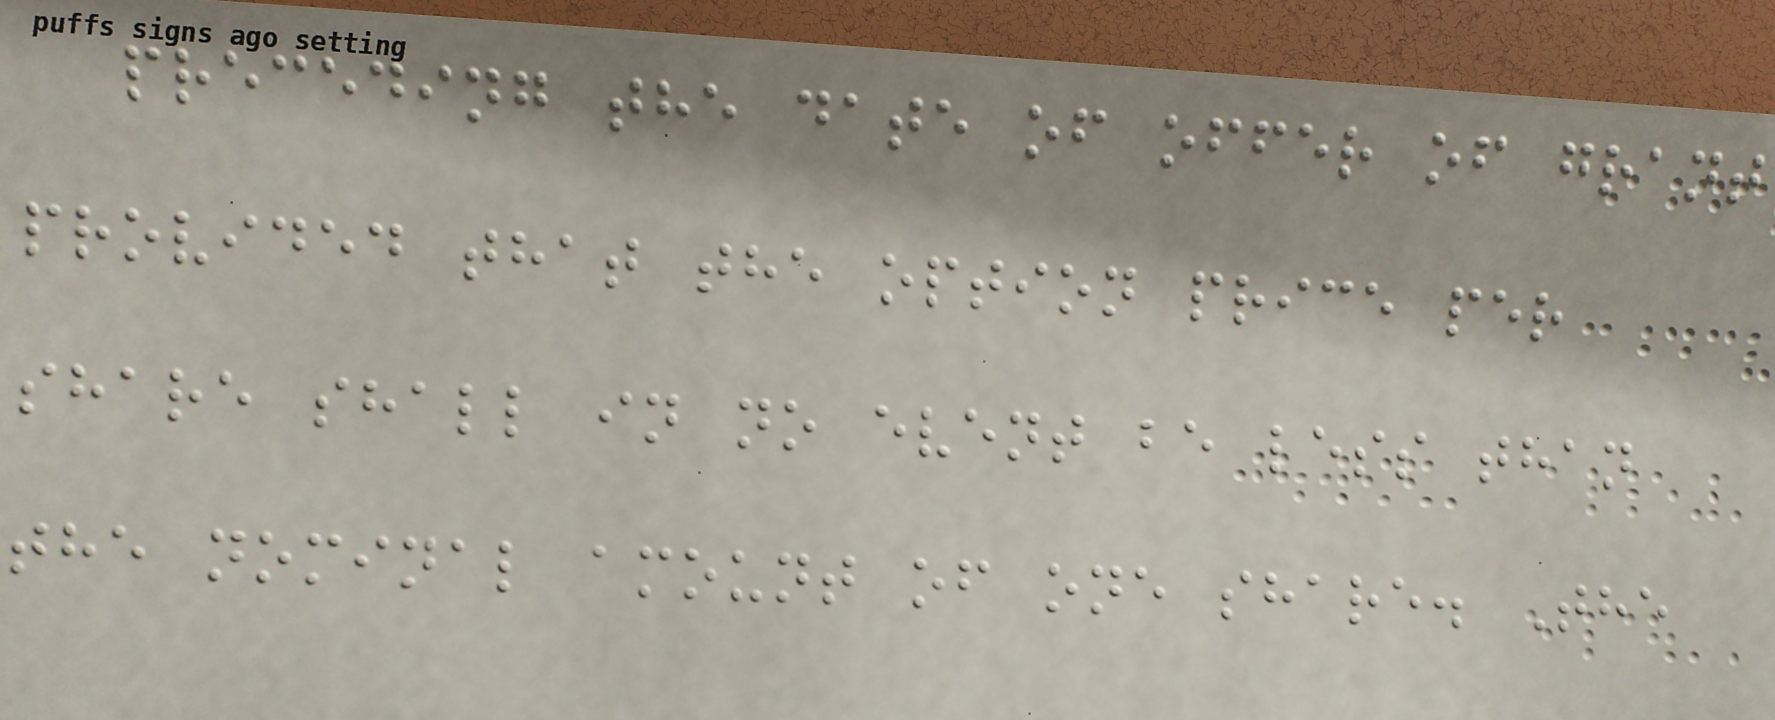preceding the date of offer of grant
provided that the option price per
share shall in no event be less than
the nominal amount of one share. The
